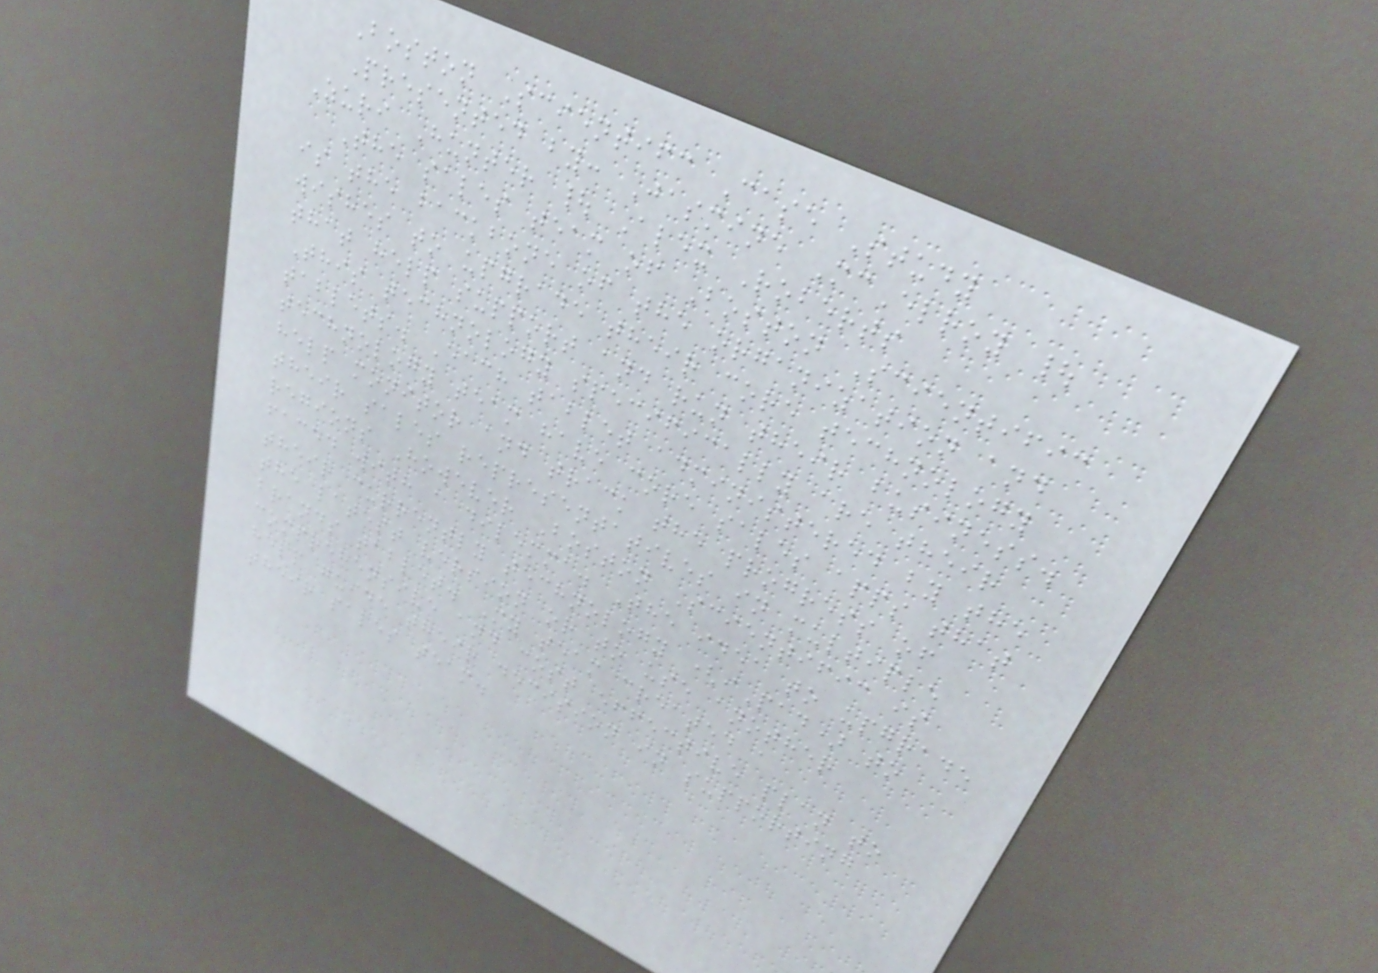Boston Scientifc Case Study
Presented by: Jasmine McElroy |
Zuri Hunter | Alex Roberts
The sales team of Boston Scientific
is the backbone of the organization and
wishes to upgrade their core technology
that help support and run their business.
This technology specifically are their
tablets. Each tablet administered by the
technology team have core sales apps that
help monitor and track the progress of
their sales representatives in multiple
regions However Boston Scientific is
faced with a dilemma. The idea to upgrade
their currently technology (iPad) to
the latest version or to use another
brands tablet. My team created a
comprehensive and cost effective plan to
help guide their decision in supporting
their sales team.
